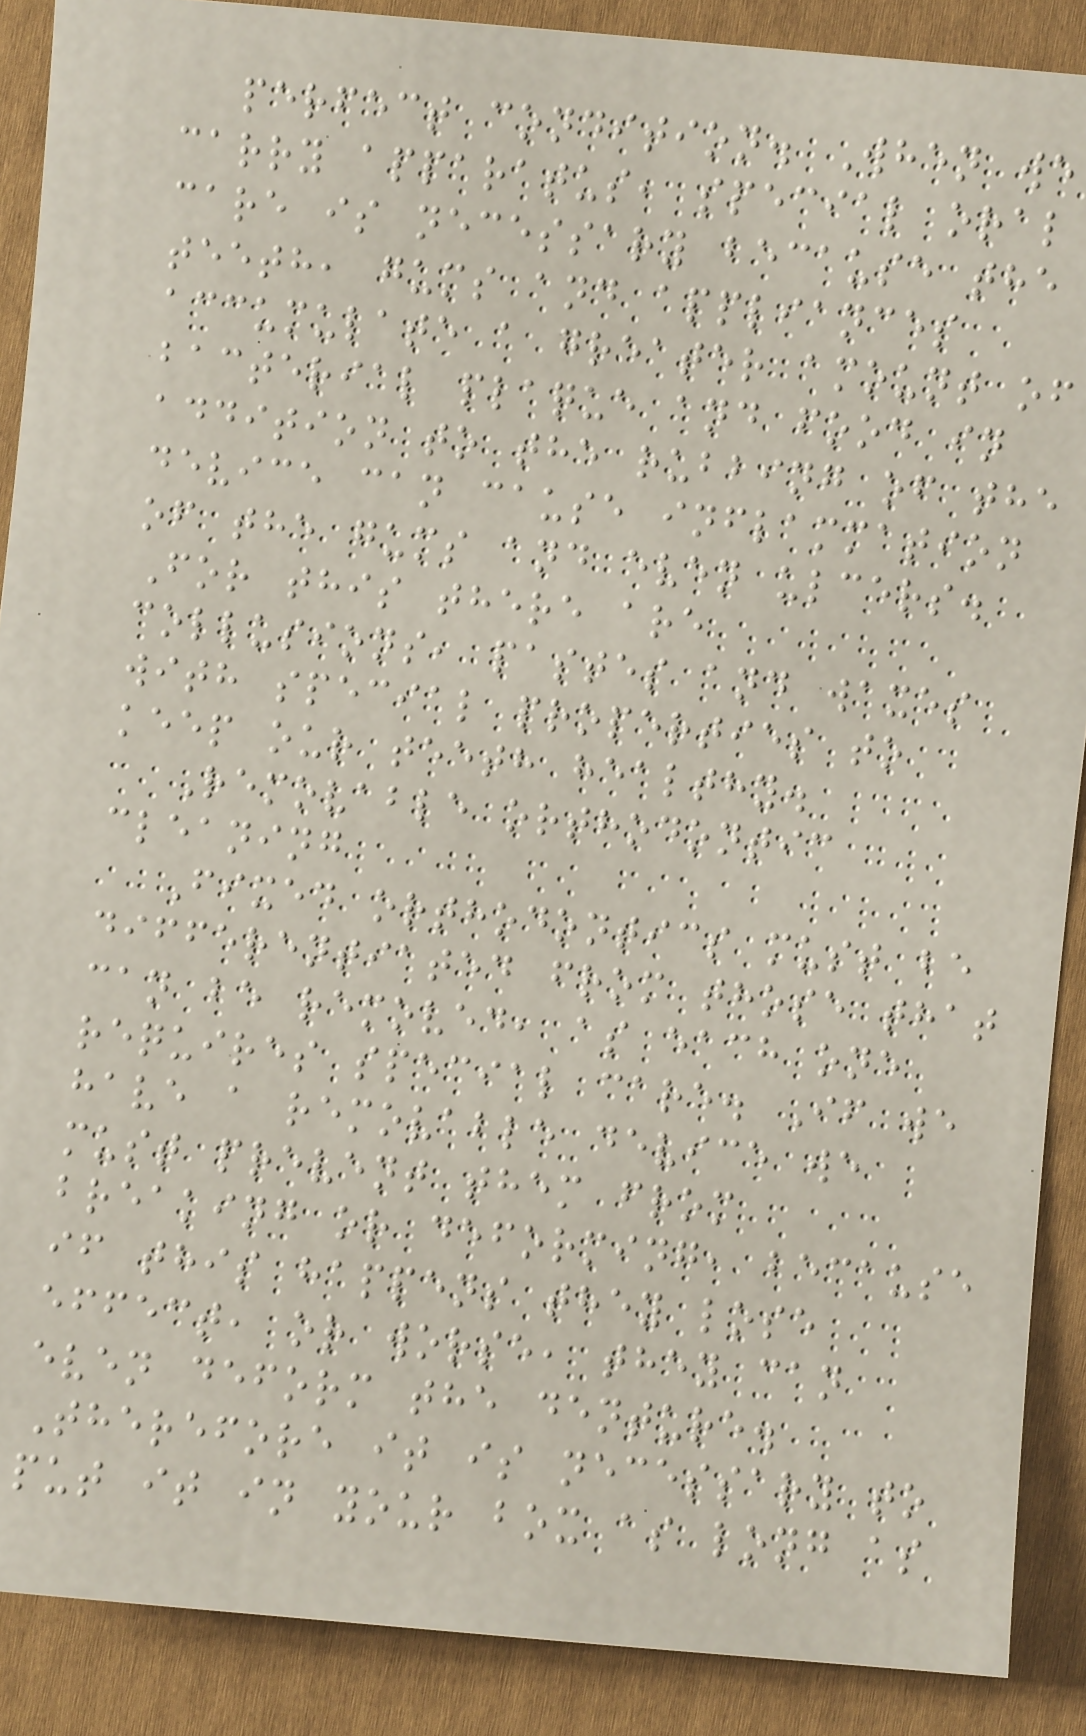perfect condition. When we
carry apparatus, special oral
care is necessary because the
teeth, gums and appliances
accumulate a greater amount of
bacterial plaque and food in
addition to the rubbing of the
device can cause inflammation
of the gums and even ulcers.
For this there are
collusions, pastes and waxes
with special properties to
keep our teeth healthy.
Removable orthodontic
cleaning
Fixed orthodontics must be
differentiated from those that
can be removed, as each one
requires special care. If we
have a removable device we
must prevent them from
breaking or deforming, because
if this happens they lose
effect, or worse, they can
even deform the denture.
Therefore it is necessary to
put it in your box as long as
